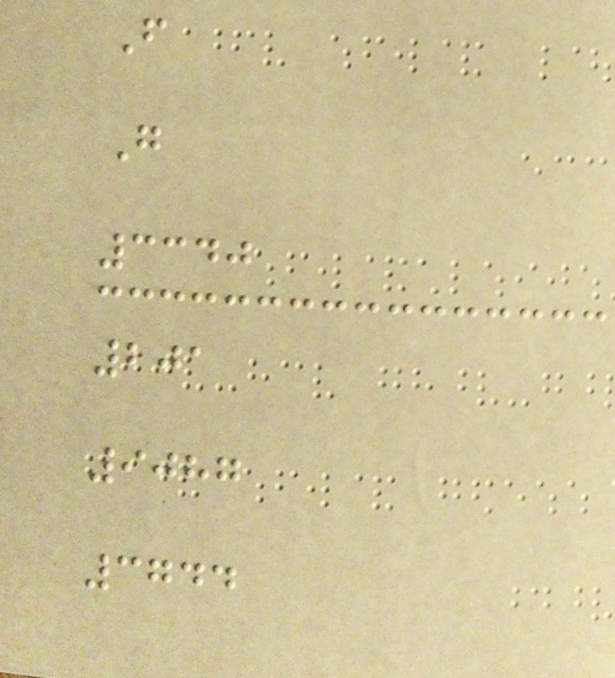F
G
3340
201
9087
3744
